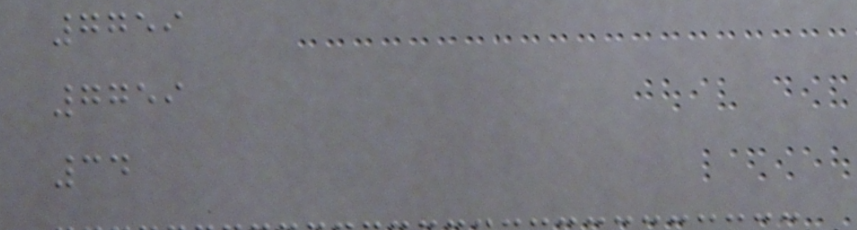7759
7759
34
